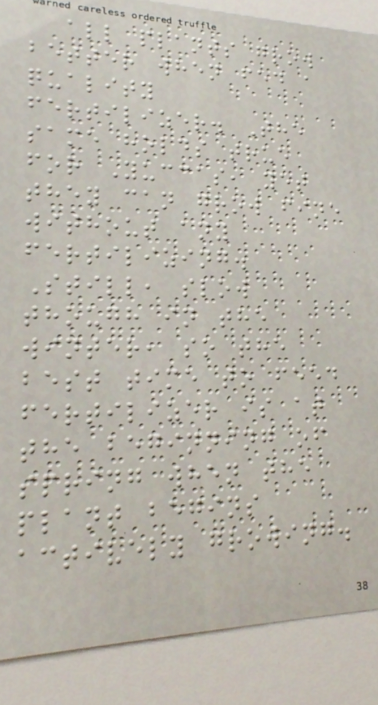all plants grow
better when fed a
quality
fertilizer. The
same holds true
for Yuccas, yet
they can grow fine
without any
fertilizing.
Still, slow
though in the
winter, so the
best time to feed
fertilizer is at
the beginning of
spring when the
plant begins
actively growing.
